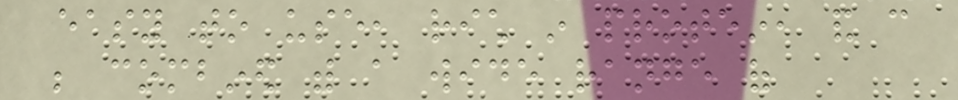easy to use, rich in protein, and can
be combined with a wide range of
